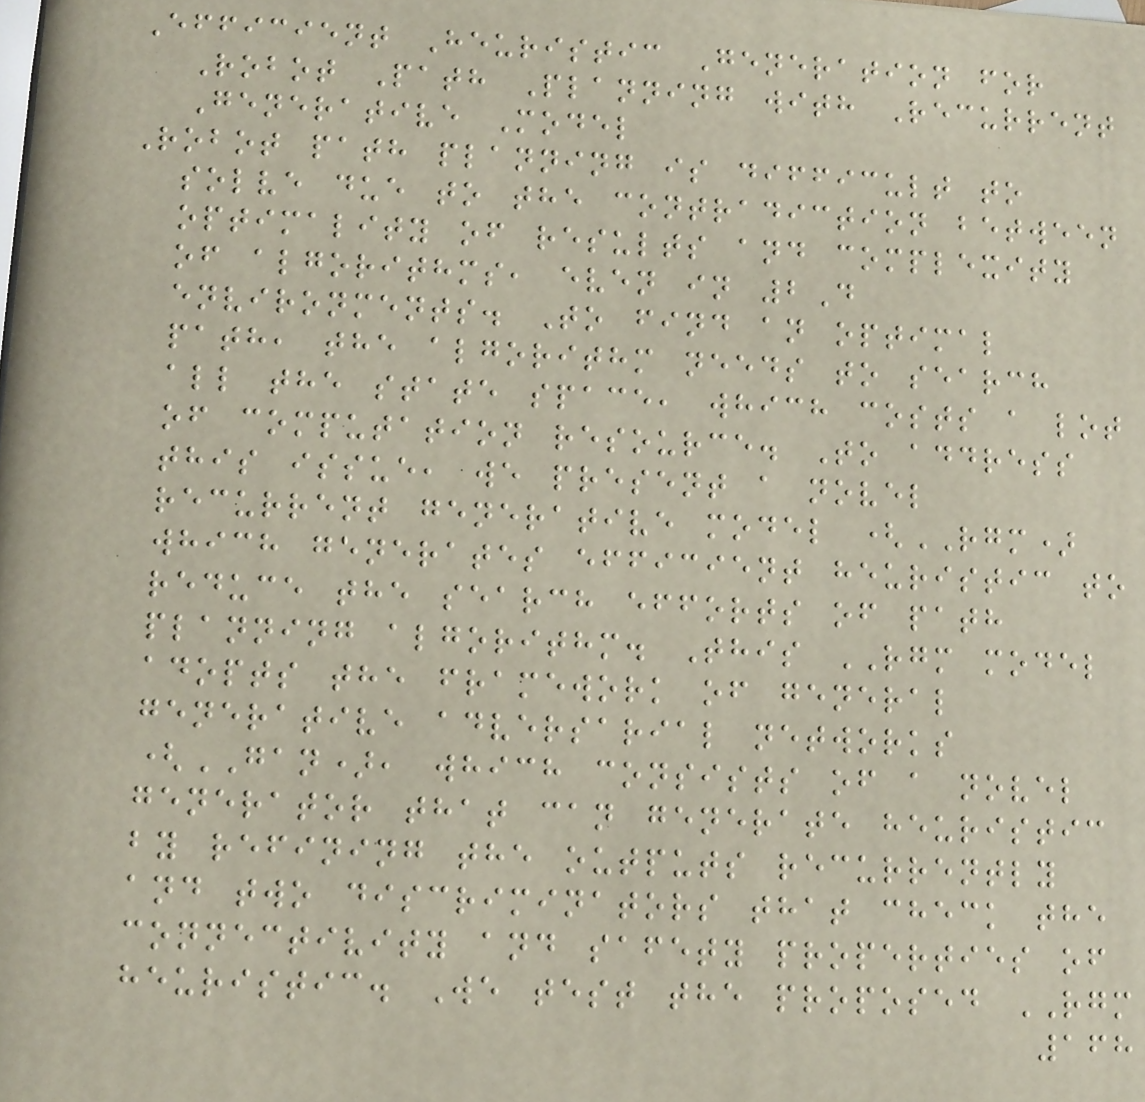Efficient Heuristic Generation for
Robot Path Planning with Recurrent
Generative Model
Robot path planning is difficult to
solve due to the contradiction between
optimality of results and complexity
of algorithms, even in 2D
environments. To find an optimal
path, the algorithm needs to search
all the state space, which costs a lot
of computation resource. To address
this issue, we present a novel
recurrent generative model (RGM)
which generates efficient heuristic to
reduce the search efforts of path
planning algorithm. This RGM model
adopts the framework of general
generative adversarial networks
(GAN), which consists of a novel
generator that can generate heuristic
by refining the outputs recurrently
and two discriminators that check the
connectivity and safety properties of
heuristic. We test the proposed RGM
168
